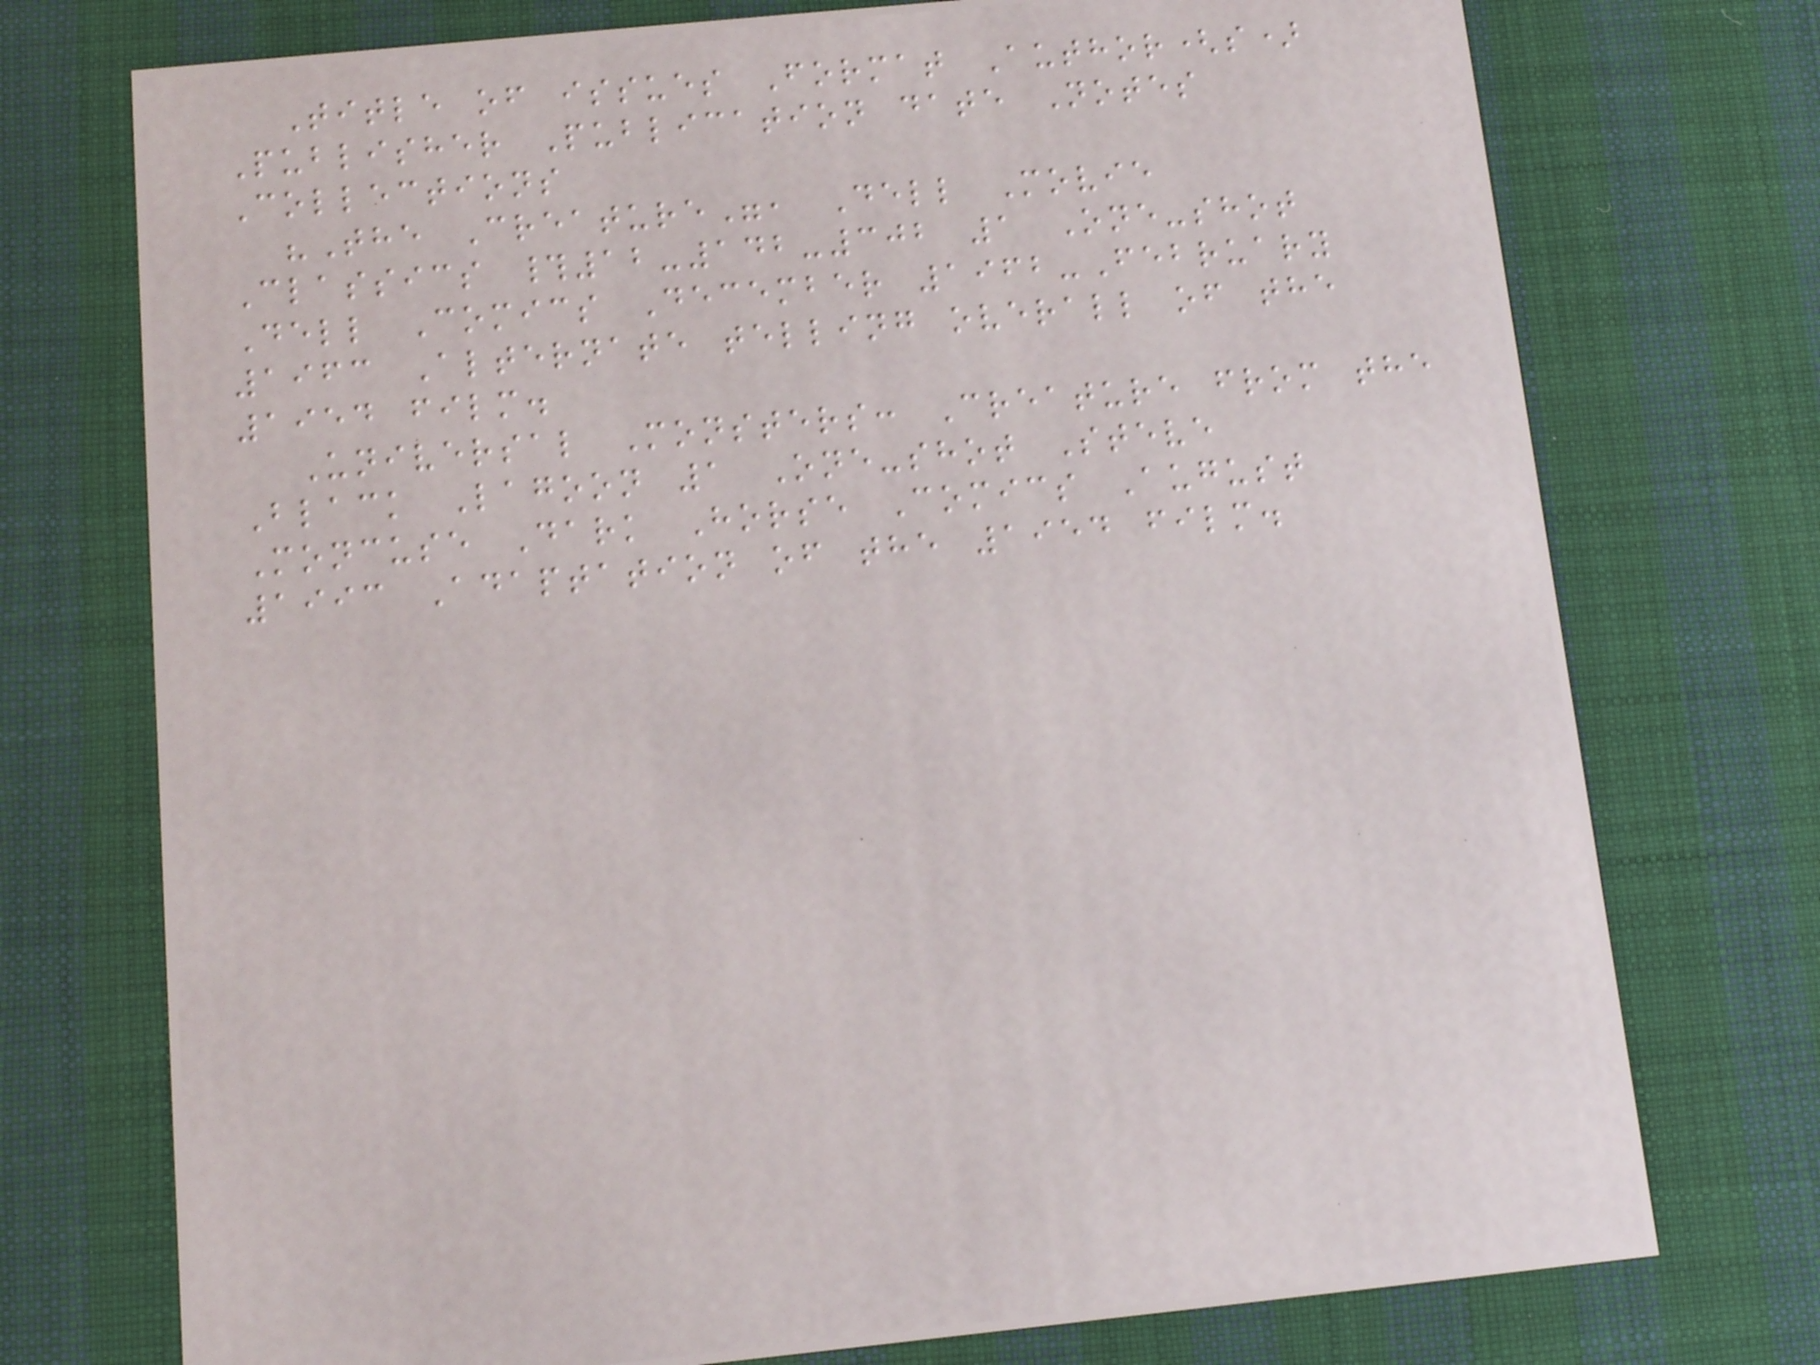Title of issues Format Author(s)
Publisher Publication date Notes
Collections
"The Creature", Dell Movie
Classics #12-142-302 1 One-shot
Dell Comics December 1962-February
1963 Alternate telling overall of the
1954 film.
Universal Monsters: Creature from the
Black Lagoon 1 One-shot Steve
Moncuse Dark Horse Comics August
1993 Adaptation of the 1954 film.
